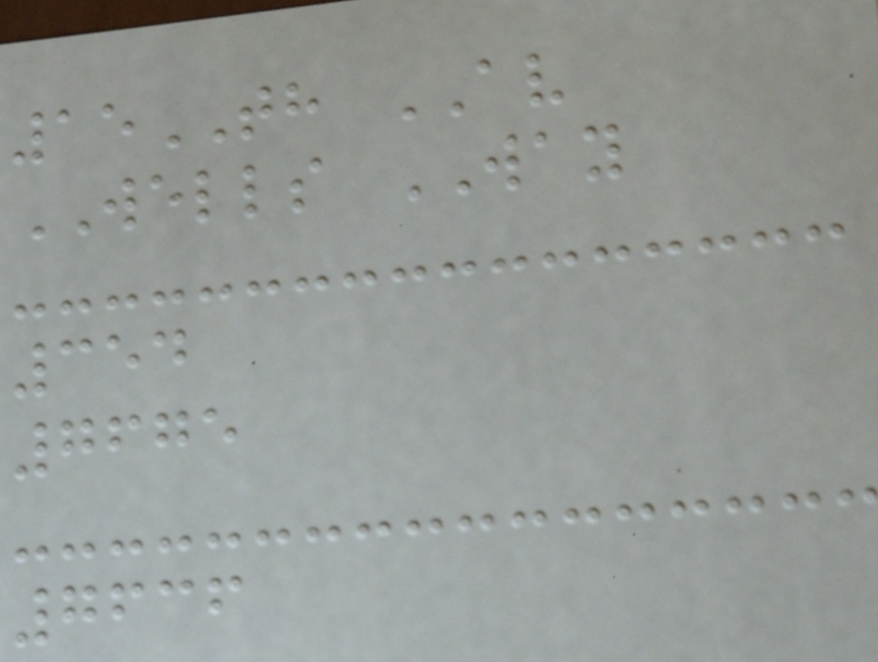15TH AV
WELLS WAY
354
7675
7636
